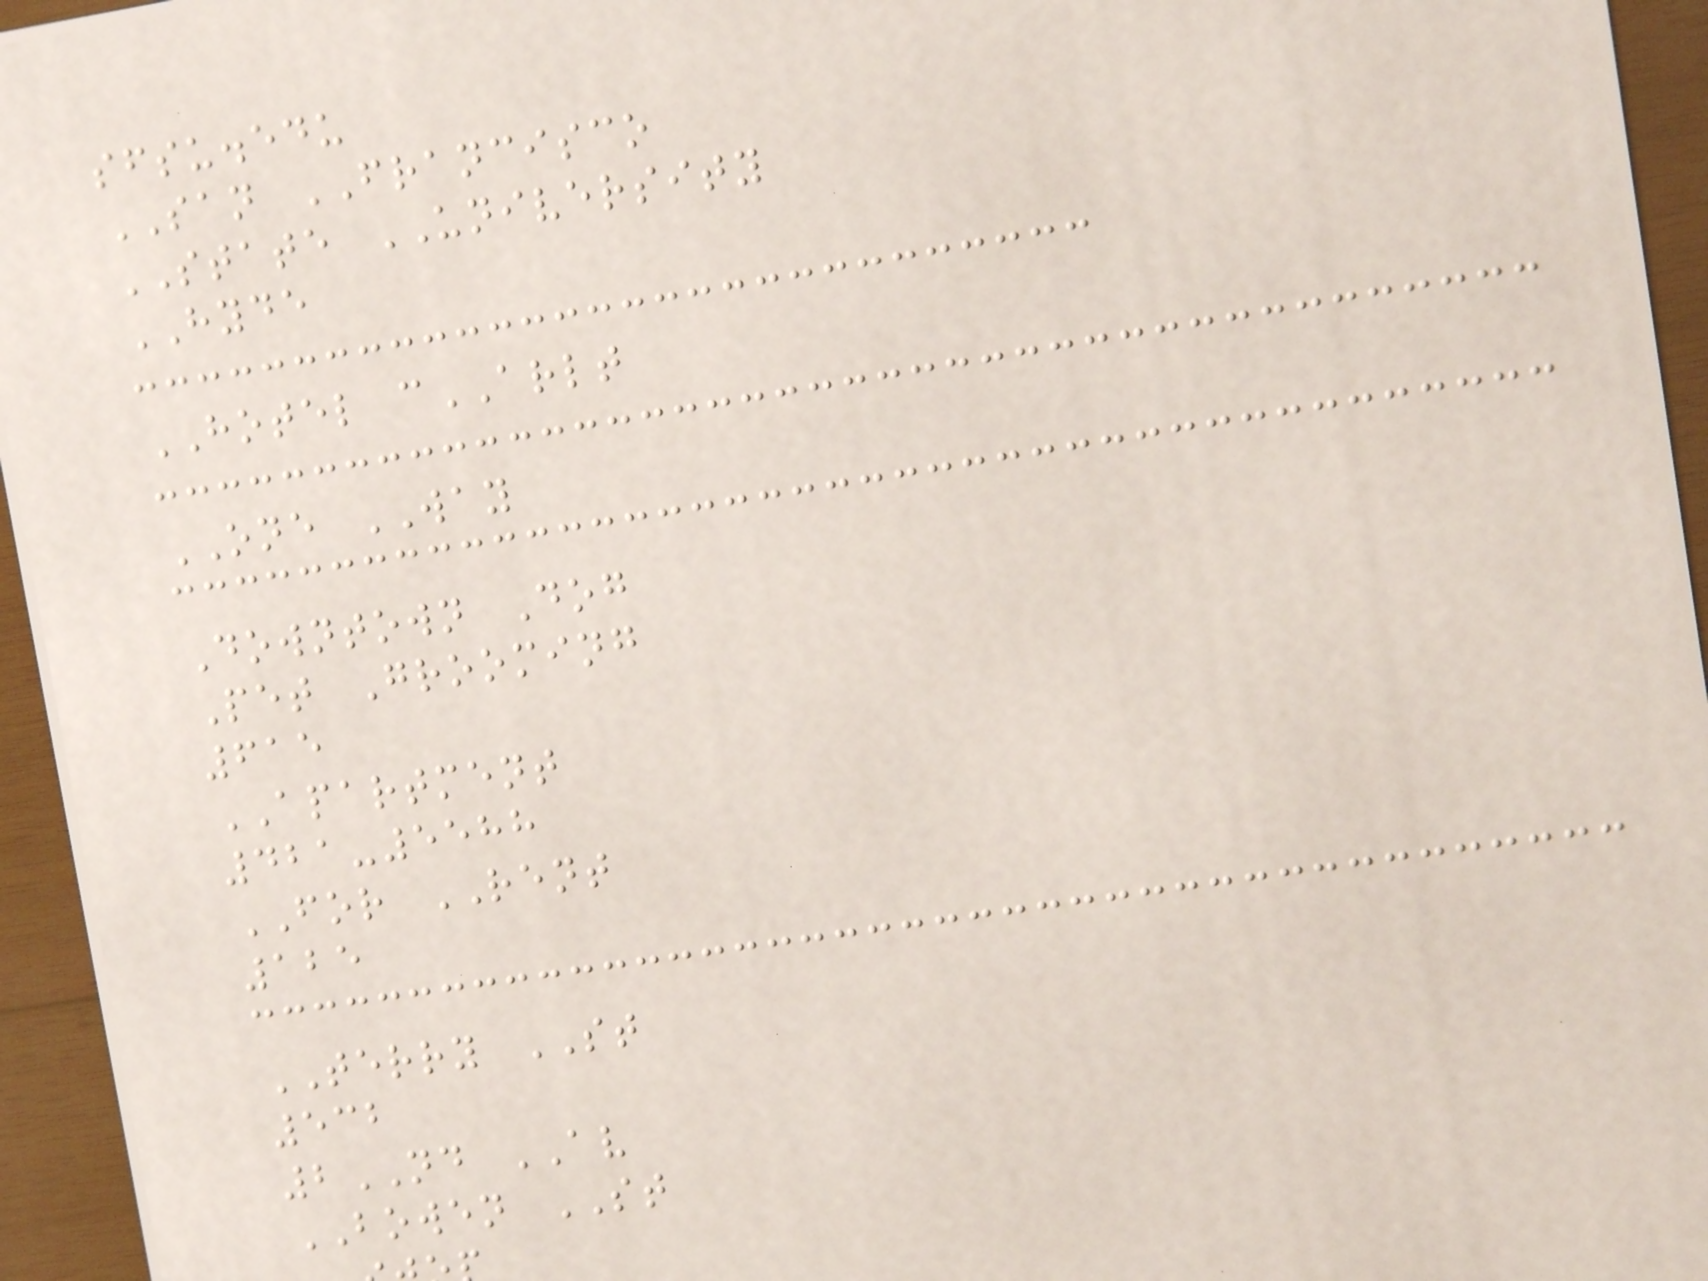sfsu.edu
SAN FRANCISCO
STATE UNIVERSITY
HYDE
HOTEL cARLT
ONE WAY
Downtown Dog
Pet Grooming
615
APARTMENT
421-5588
FOR RENT
125
TERRY ST
532
2ND AV
BOWEN ST
